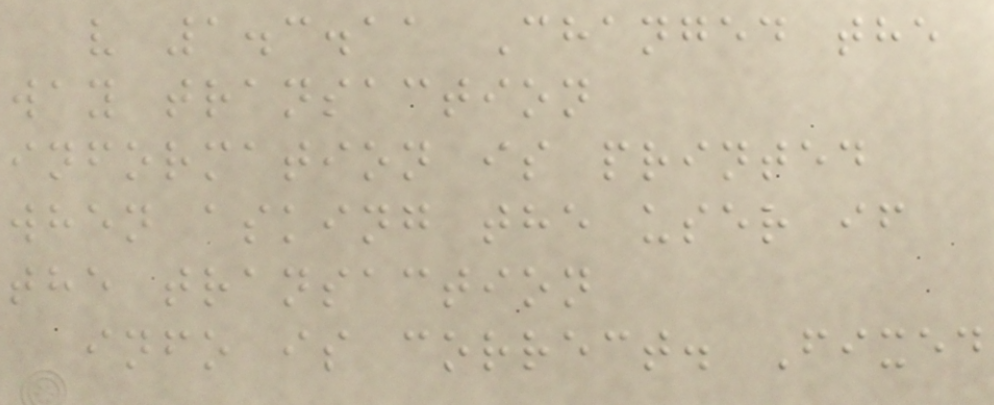v 1.3.11 Changed the
way transaction
information is printed
when asking the user if
the transaction
info is correct. Fixed
